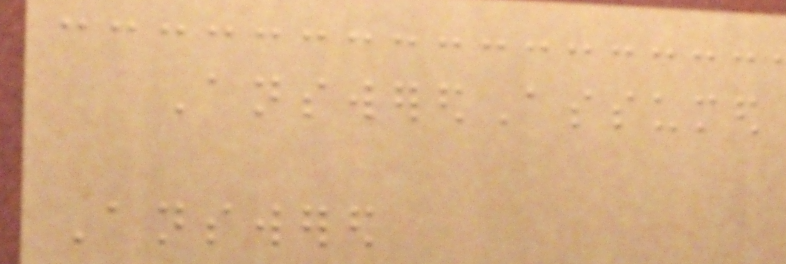AnsweredAssumed
Answered
